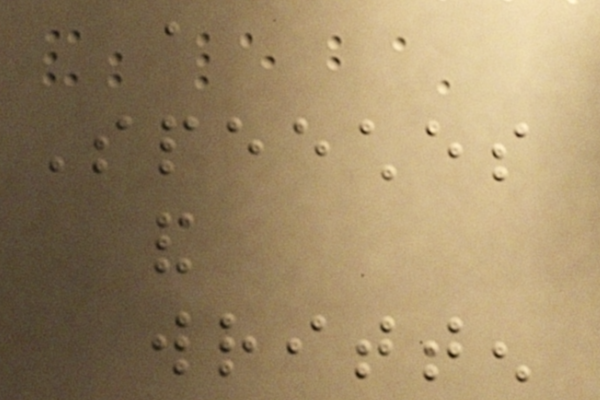a
Speeches
and
written
